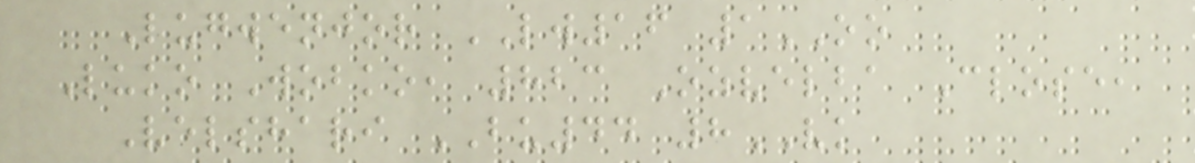Lugwenjor LW16 1OO
Luko Wobko, 823 Ozvelba Close,
Velshari BU44 8VK
